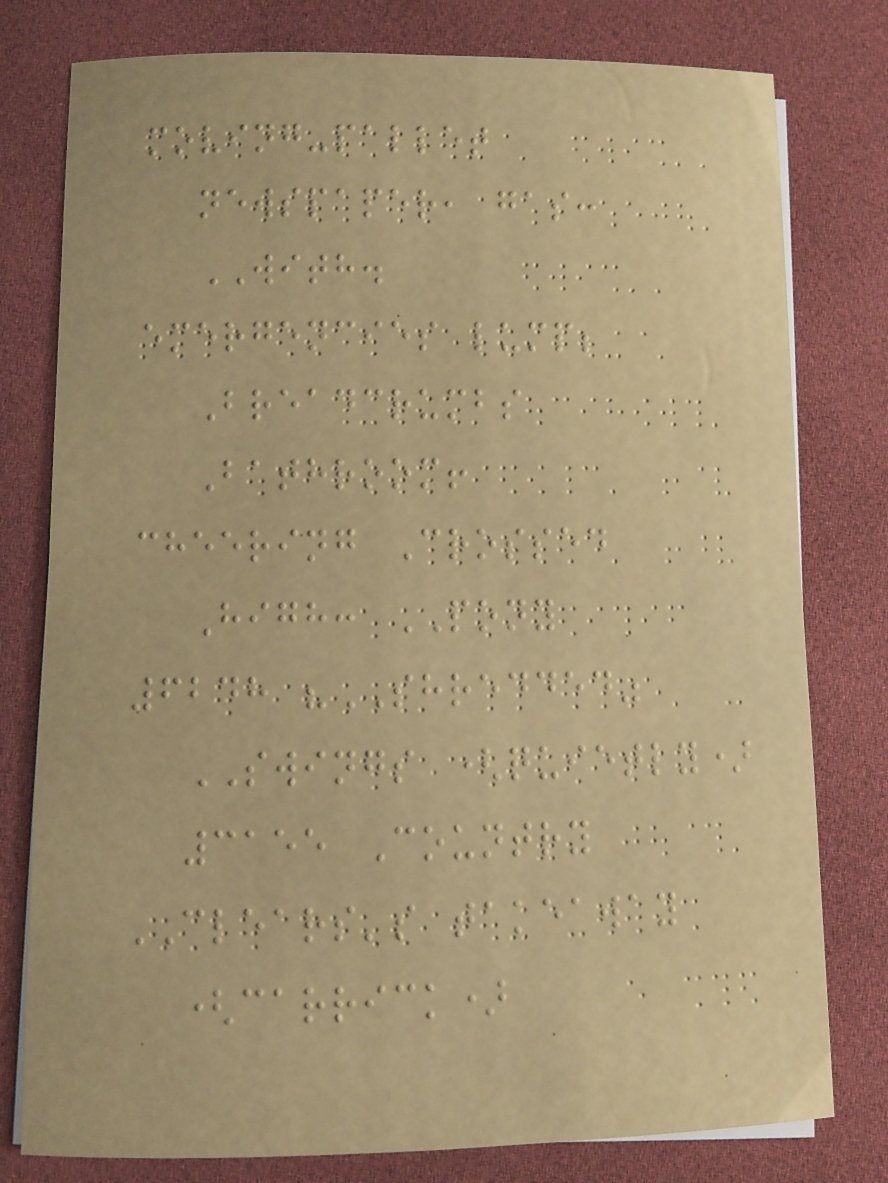moving-pallet
newspaper, gas:
WITH.
emergencies lump;
Breadcrumbs
Bathroom!
cheering Crossed
High: PONY
6248 "SHREDDED"
SWINGS (quietly)
3155 Country
CLEARS's takeaway
(carrick)
